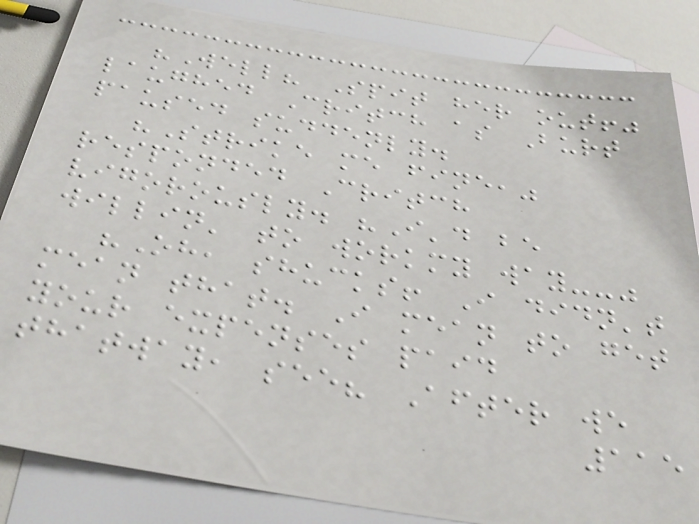"Well? Spit her out!"
laughed Critch as Burt
paused suddenly.
"Strike me fine,"
responded Critch
vigorously. "I'd be
willin' to workmy way--"
"Oh, shucks! I didn't
mean that. I mean to get
your expenses paid
thatway, see? After we
115
